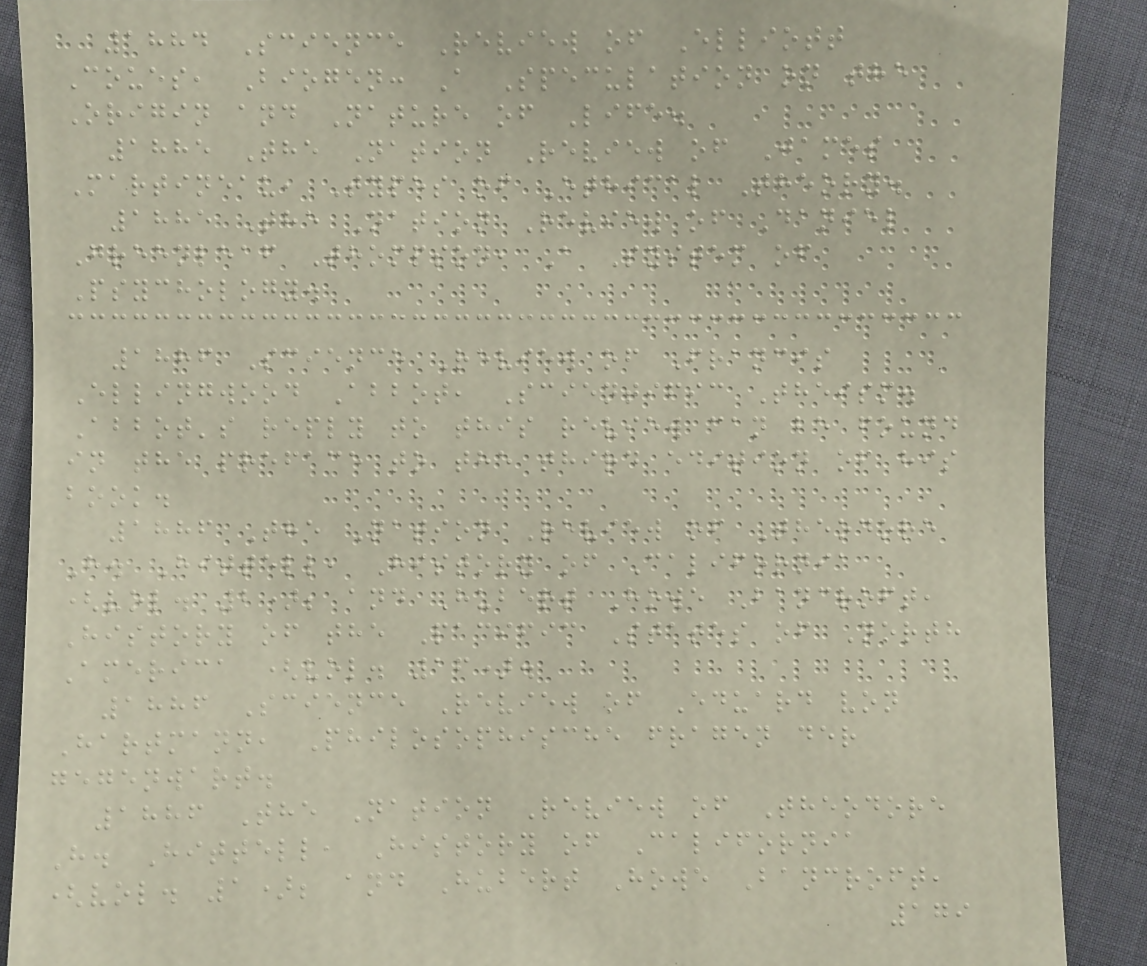1884 Science Review of Elliott
Coues, Biogen: A Speculation on the
Origin and Nature of Life.
1885 The Nation Review of James
Martineau, Types of Ethical Theory.
1885 The Nation Review of Daniel
Greenleaf Thompson, A System of
Psychology.
1886 Science Review of Francis
Ellingwood Abbot, Scientific Theism.
Abbot's reply to this review can be found
in the preface to the third edition of his
book.
1886 The Nation Review of Theodore
H. Hittell, History of California
(vol. 2); and Hubert Howe Bancroft,
History of the Pacific States of North
America (vol. 16).
1886 Science Review of Eduard von
Hartmann, Philosophische fragen der
gegenwart.
1886 The Nation Review of Theodore
H. Hittell, History of California
(vol. 1); and Hubert Howe Bancroft,
179
